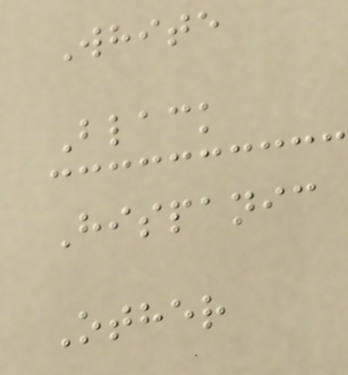White
Black
Hispanic
Other
